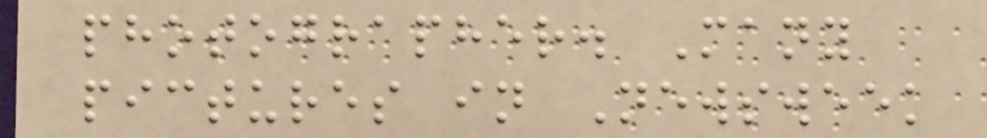photographer. Many
pictures in Newsweek
